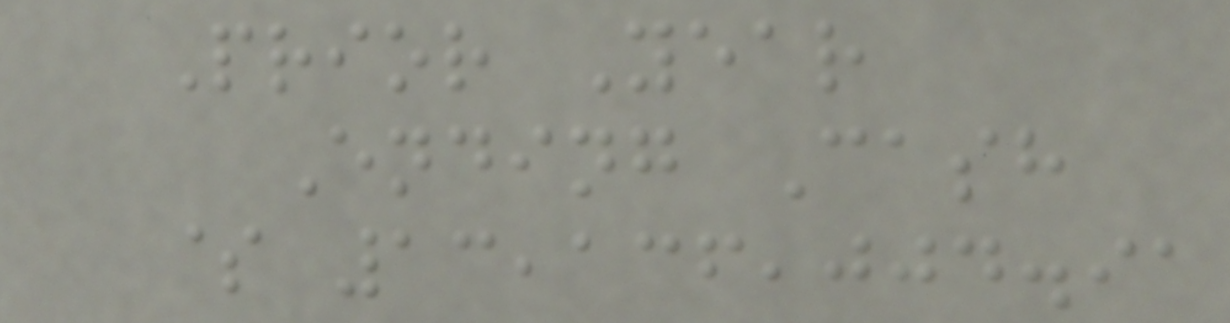Prior Year
Ending Cash
$ 13,136,004.91
